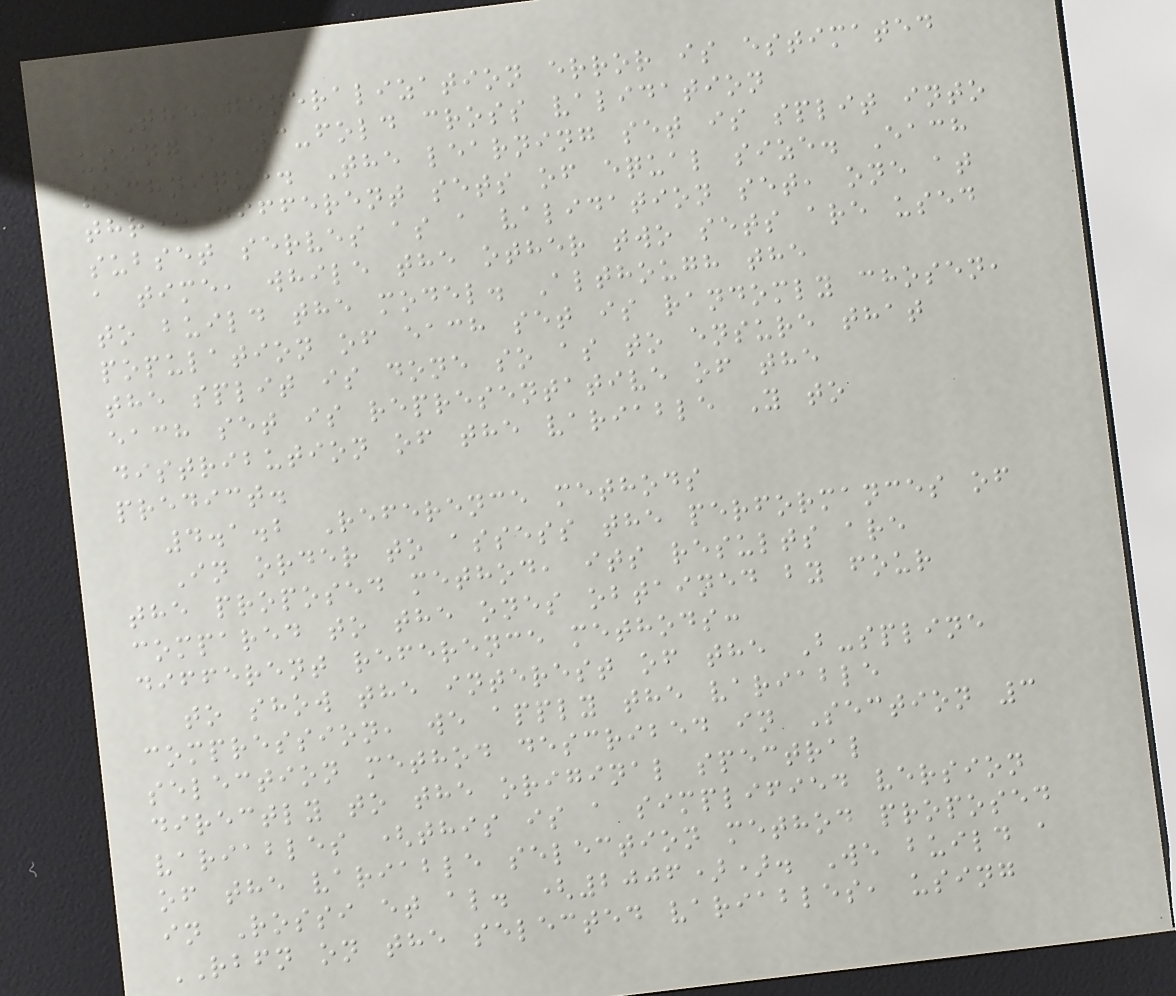The generalization error is estimated
using a 3-fold cross validation
technique. The learning set is split into
three different sets of equal size. Each
subset serves as a validation set, one at
a time, while the other two sets are used
to build the model. Although the
population of each set is randomly chosen,
the split is done so as to ensure that
each set is representative of the
distribution of the variable Y to
predict.
4.1.2 Reference methods
In order to assess the performances of
the proposed method, its results are
compared to the ones obtained by four
different reference methods:
to show the interest of the B-spline
compression, we apply the variable
selection method described in Section 3
directly to the original spectral
variables (this is a simplified version
of the variable selection method proposed
in Rossi et al. (2006)). We build a
RBFN on the selected variables, using
